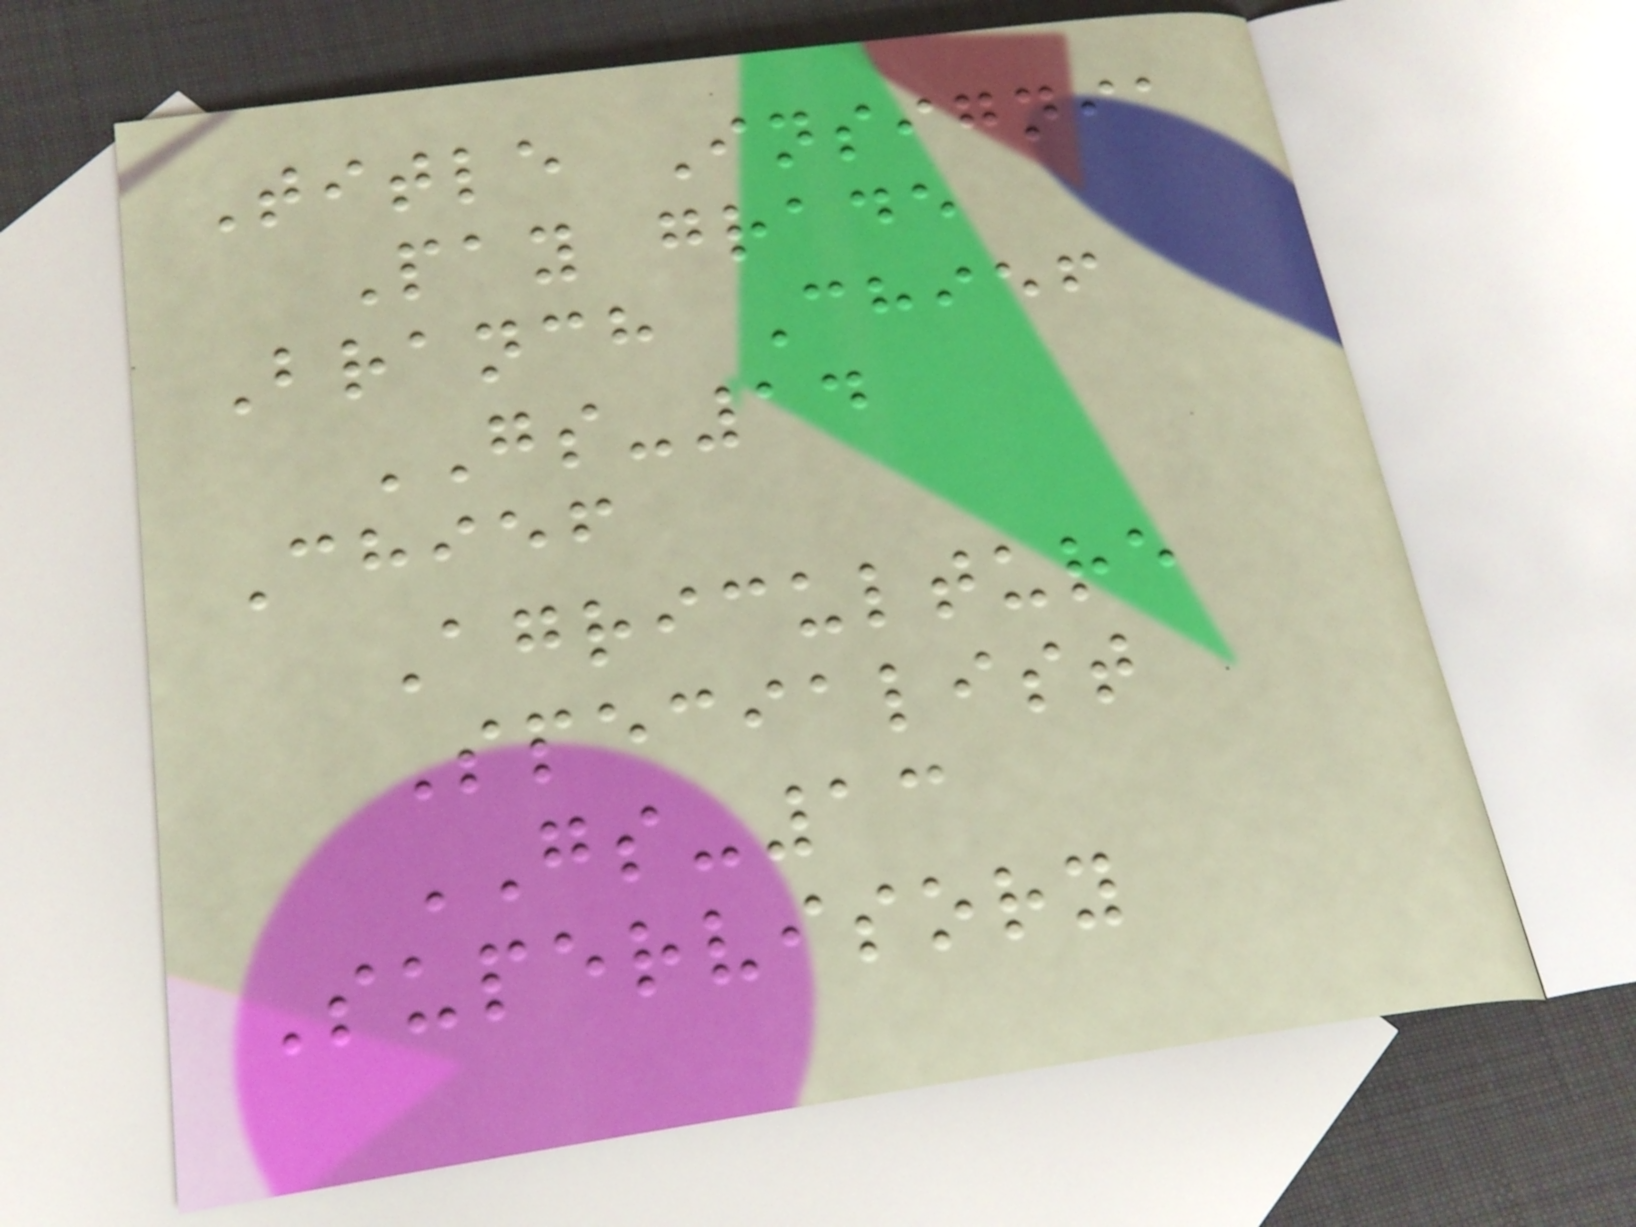Title Insignia
Pay grade
Branch Chief
GS-14
Chief
Agriculture
Specialist
GS-13
Supervisory
